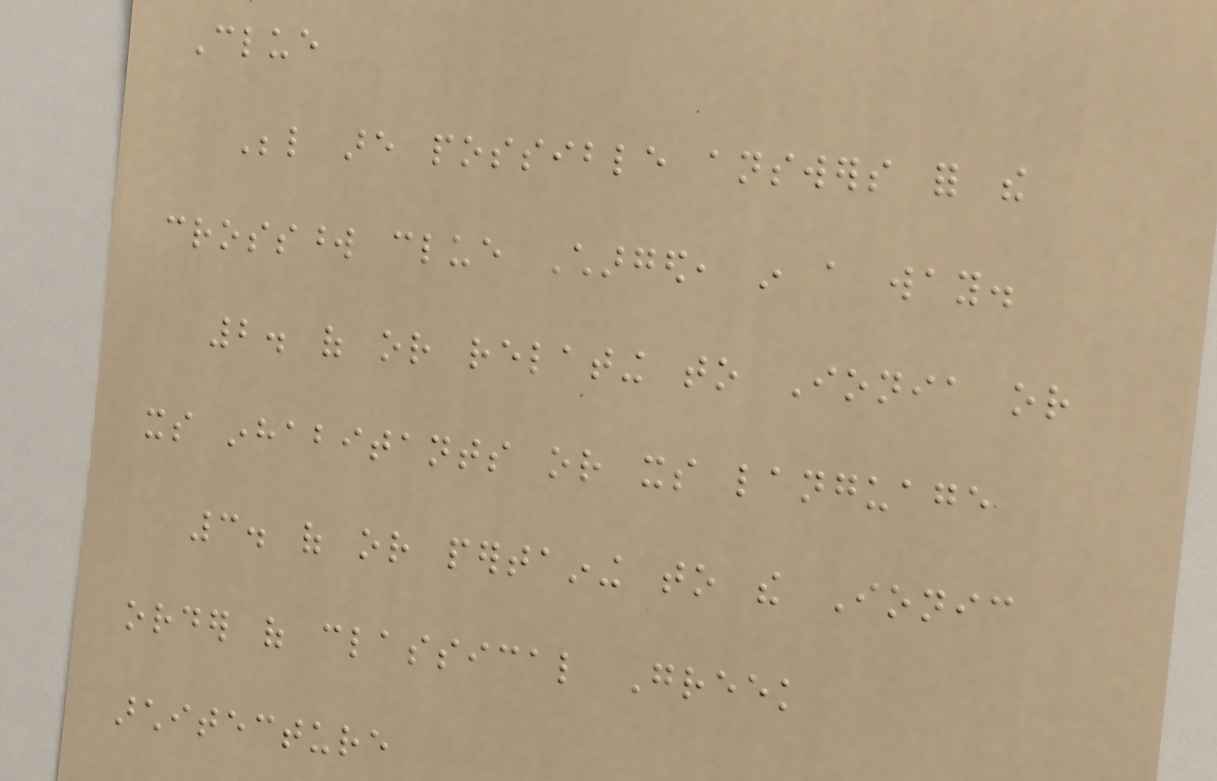Clue
Below are possible answers for the
crossword clue Charged, in a way.
2. of or relating to Ionia or
its inhabitants or its language
3. of or pertaining to the Ionic
order of classical Greek
architecture
